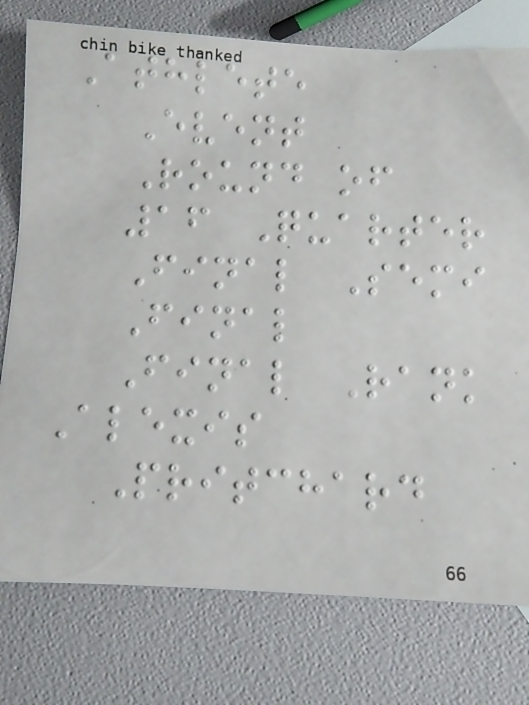Athlete
Event
Round of
16 Quarter
Final Semi
Final
Final Rank
Alexis
Pritchard
